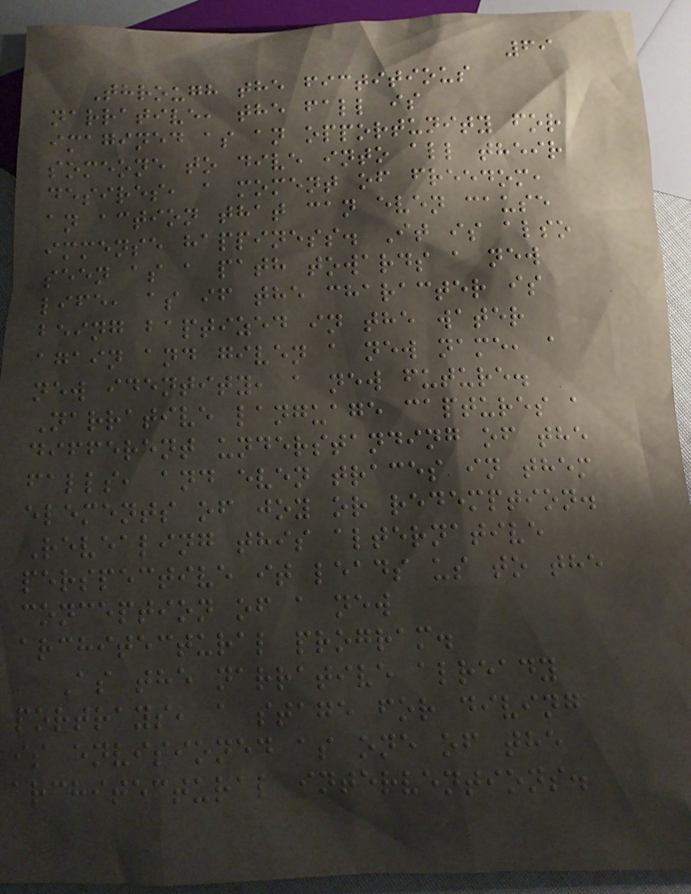69
Through the fictitious
narrative, the fall is
imagined as an opportunity for
someone to dive into all their
desires, a moment of freedom,
an action that can even cause
immense happiness. It is also
seen as a path towards a new
life, as if the character is
being baptized in the water
again and given a new name, a
new identity, a new future.
Narrative language captures a
different understanding of the
falls, and even traces in them
elements of joy or redemption.
Revealing this alternative
perspective it leads us to the
conception of a new
architectural program.
As the narrative already
portrays, a stage for diving
is envisioned as one of the
architectural interventions.
